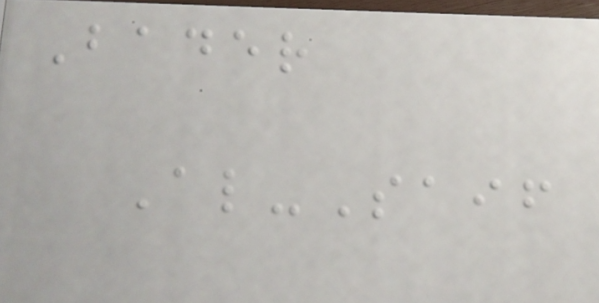Bader
Al-Saif
